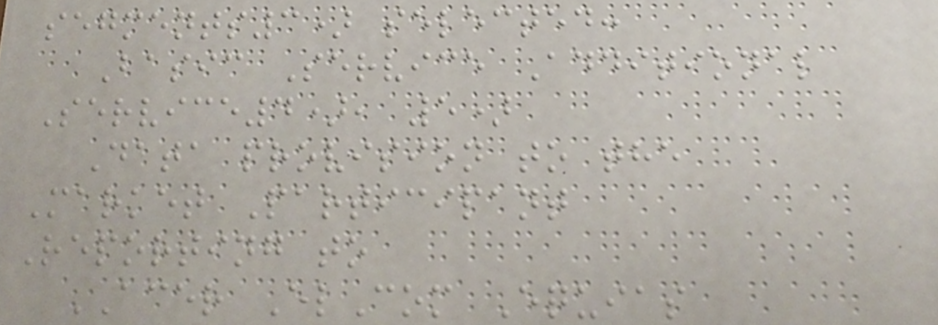segments3) selected:
Basic Service Additional
Service4), 5)
Data provision to the
Market Participant
Reporting to
ACER ElCom Equias
